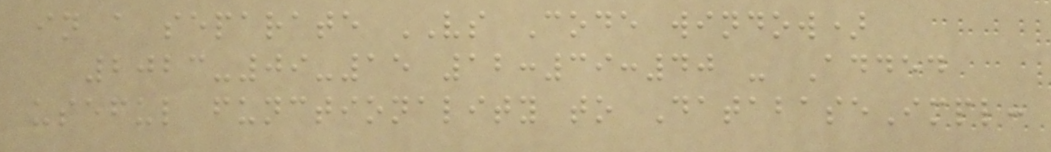in a separate VS Code window)
2023-09-15 12:39:40 - Added
useful functionality to DatabaseImpl:
